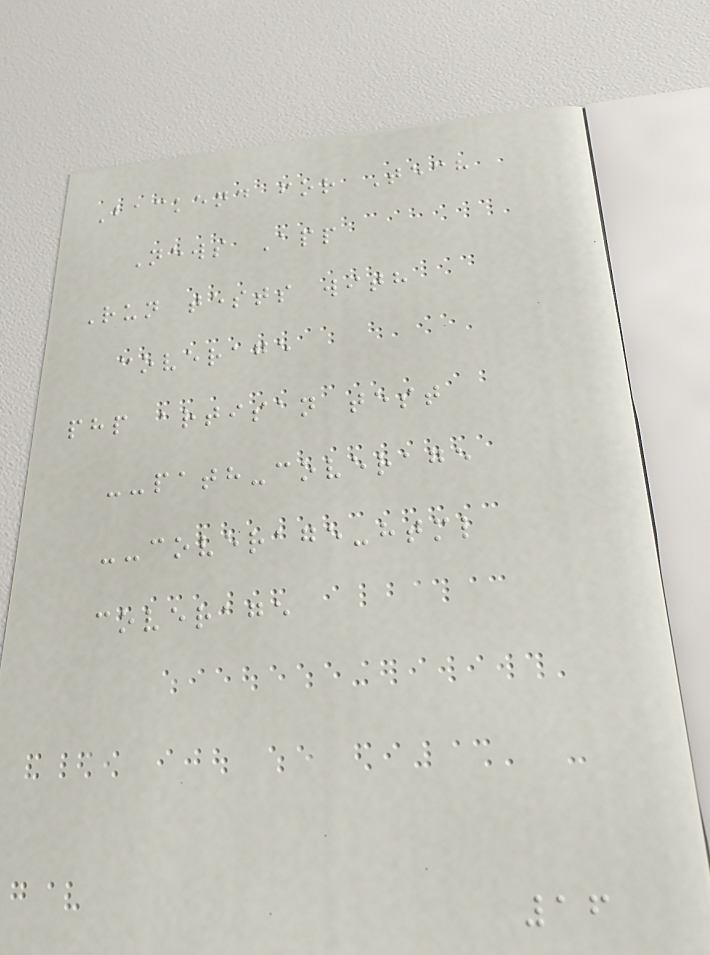Backend for Tech
News App
Run tests with
coverage
php artisan test
--path-coverage
--coverage-html
coverage
16
